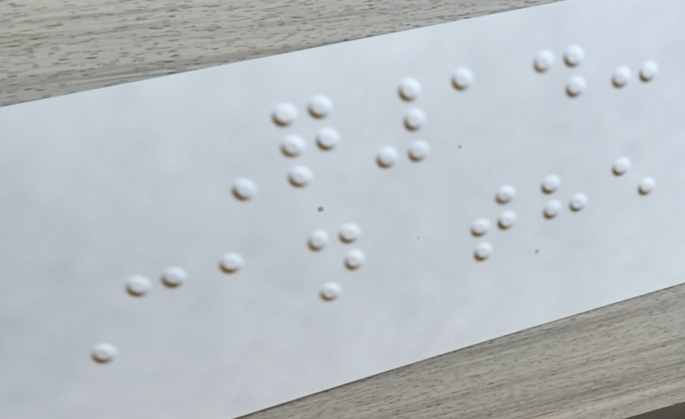Q14:
Can the
